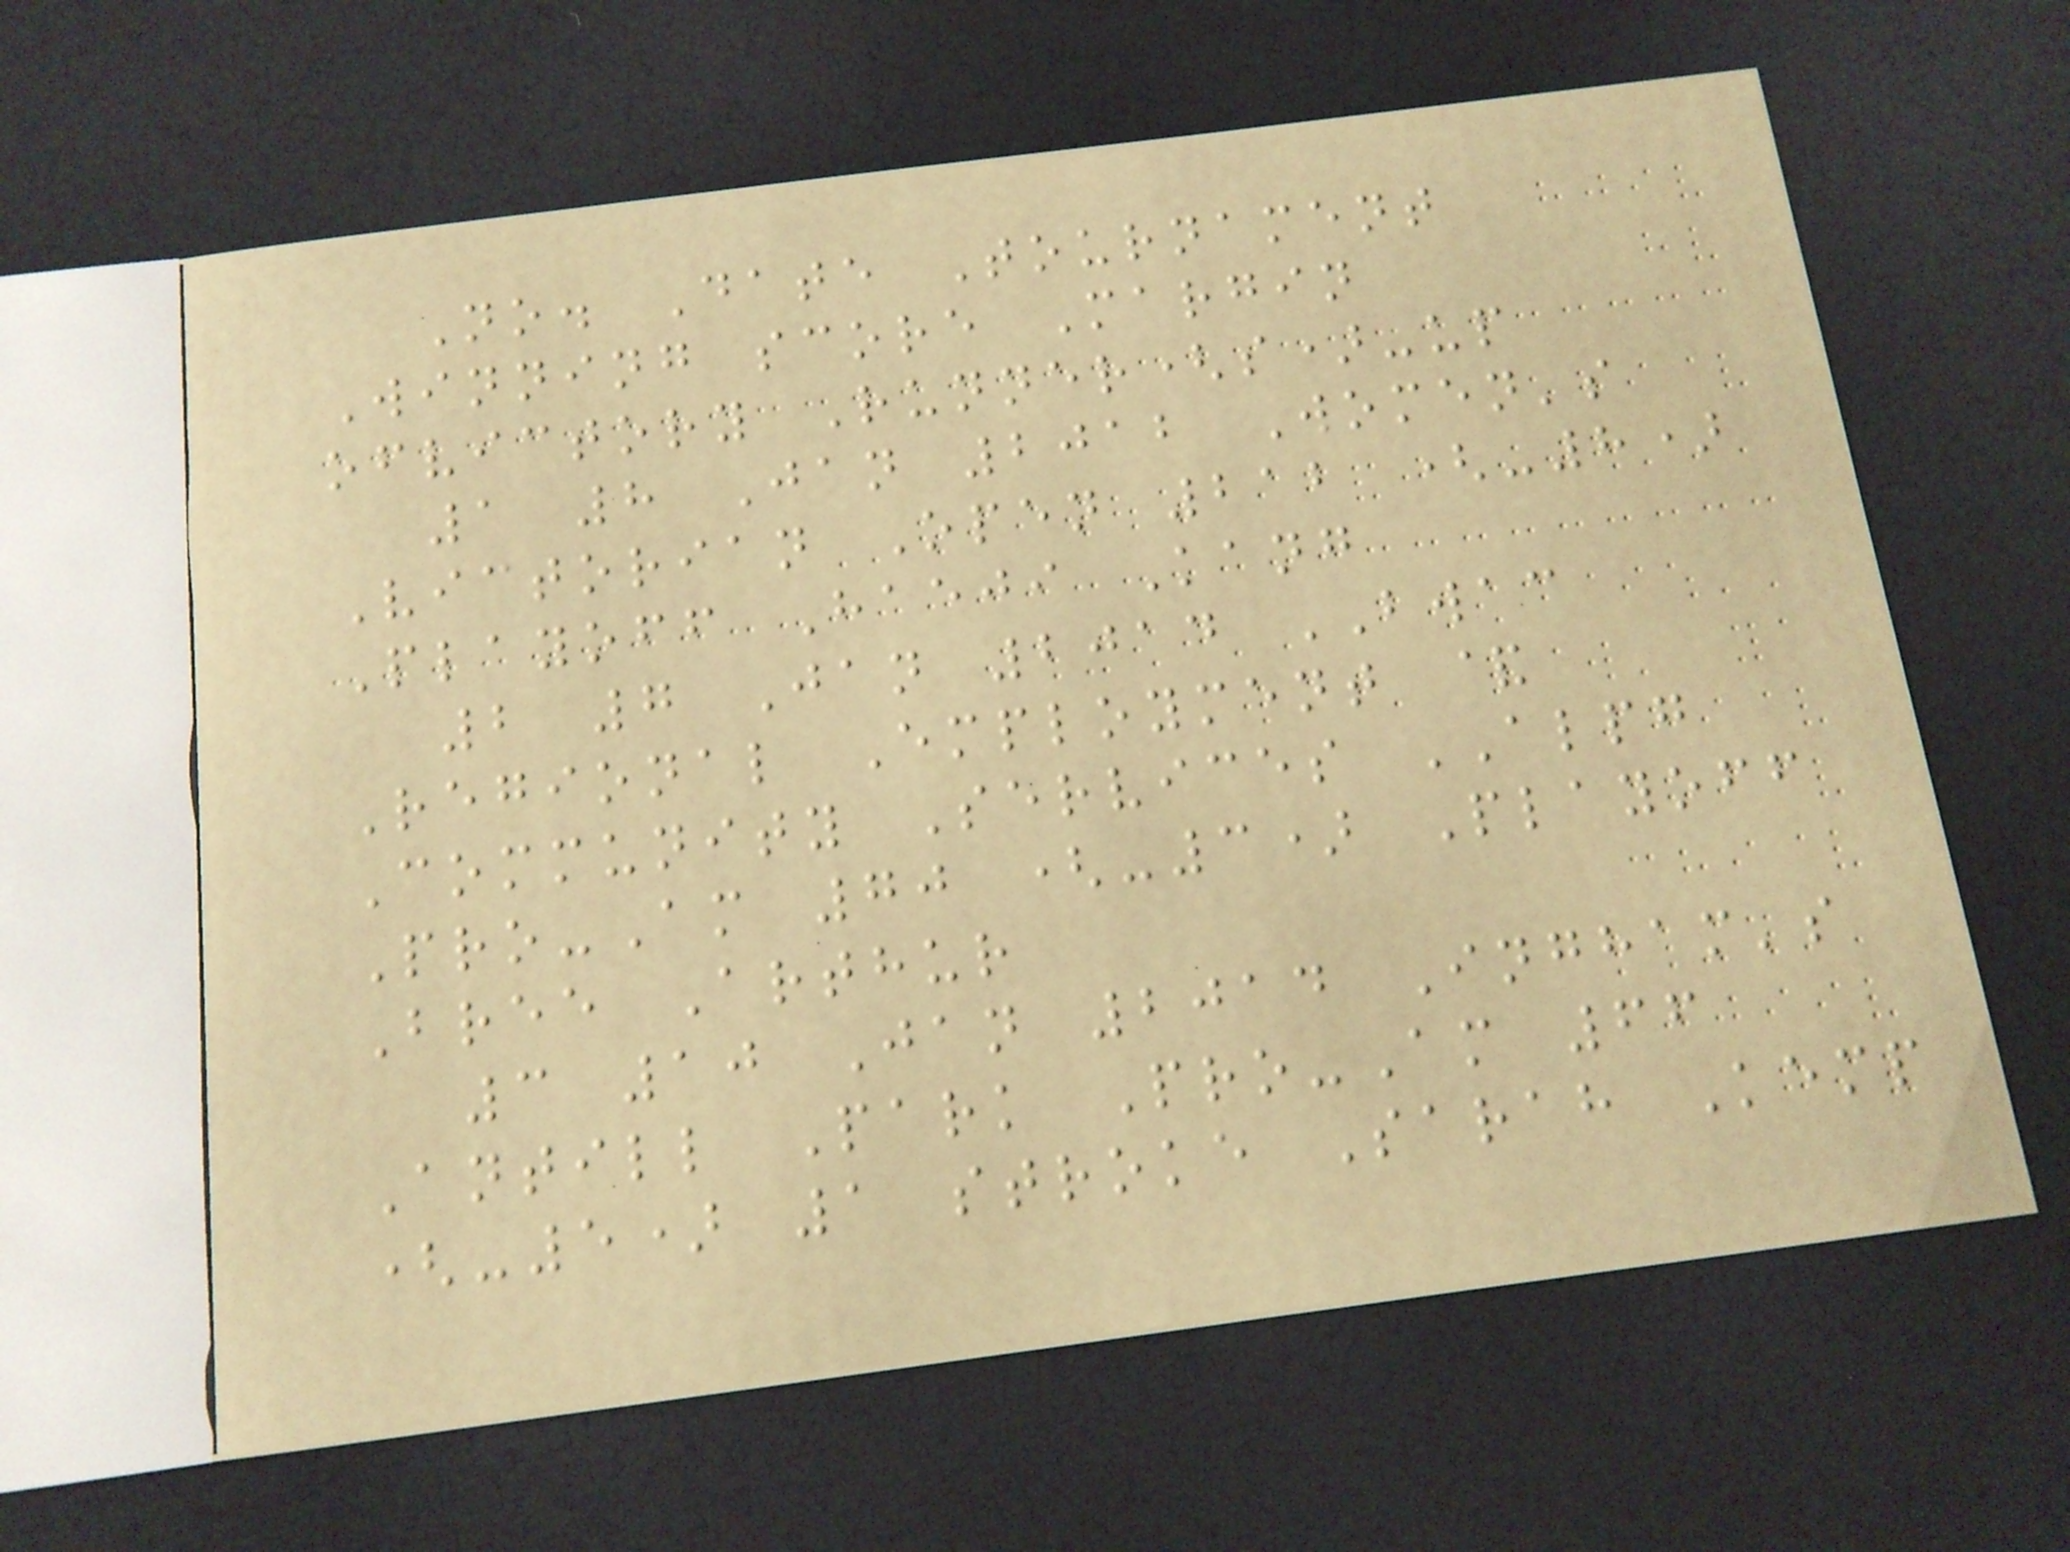No. Date Tournament
Winning score Margin
ofvictory Runner(s)-up
1 8 Jan 2012 Women's
Victorian Open 212 (-8)
Playoff Haeji Kang
2 7 Jan 2014 BWAC
Regional Employment &
Community Services ALPG
Pro-Am 70 (-3) Playoff
Bree Arthur
3 10 Jan 2014 Ingham's
Antill Park Pro-Am 66
(-5) 1 stroke Sarah Kemp
